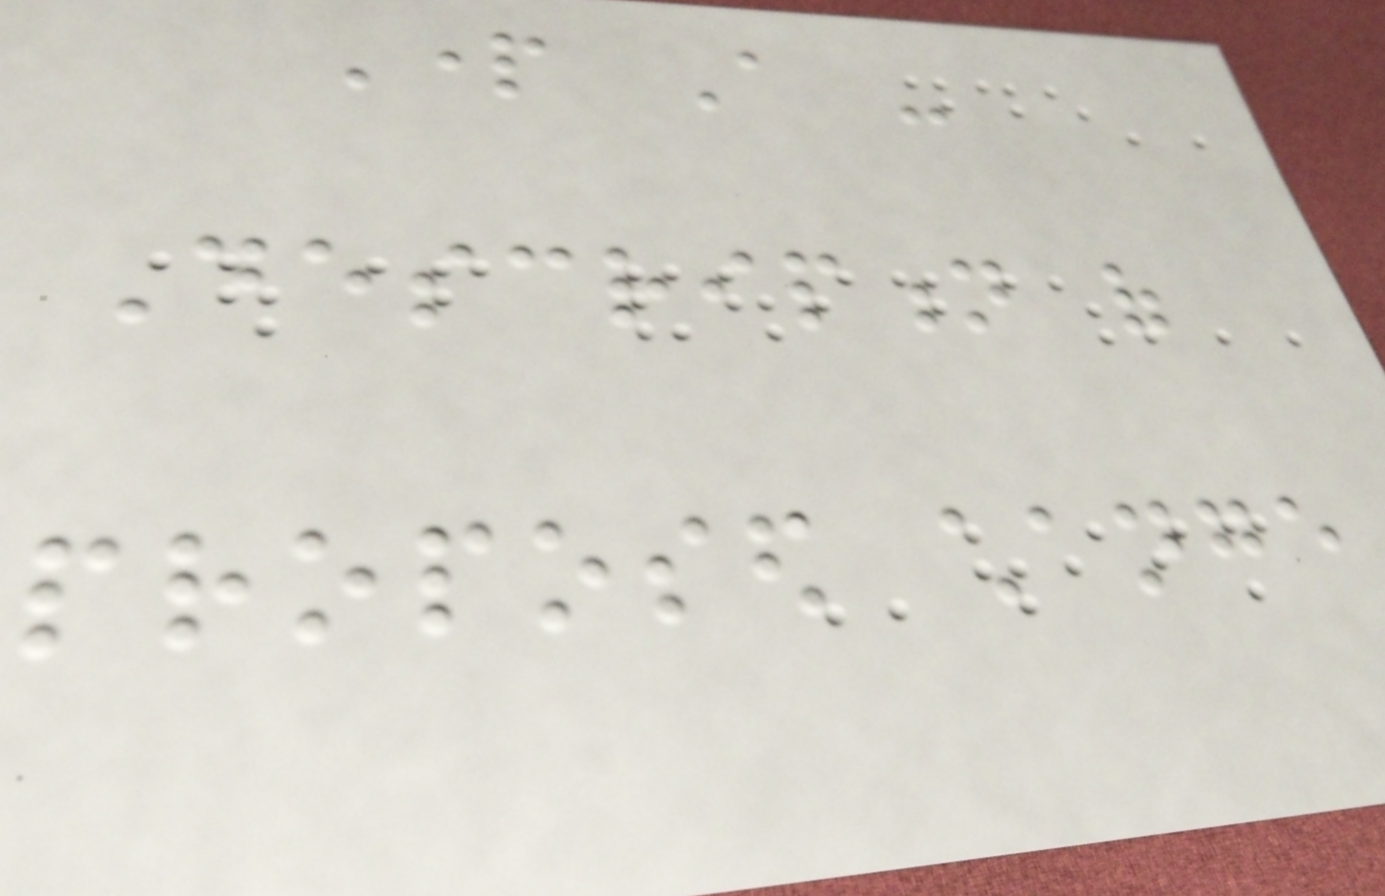Part A -
Description of
proposed change
